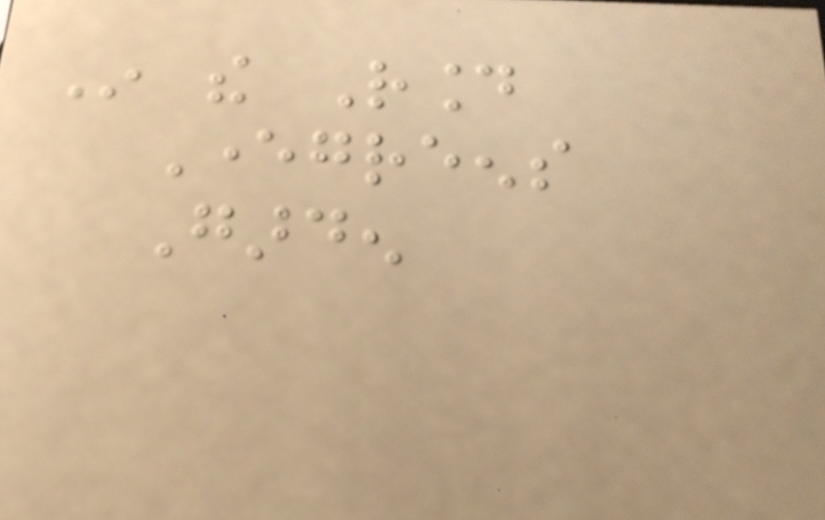In the Round
Evergreens
Garden
